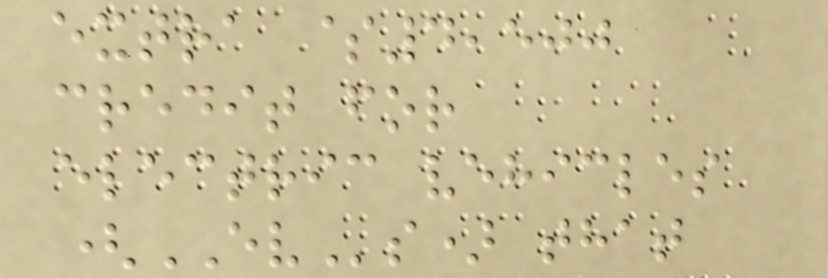extra $4,500
credit for
electric vehicles
(EVs) that
